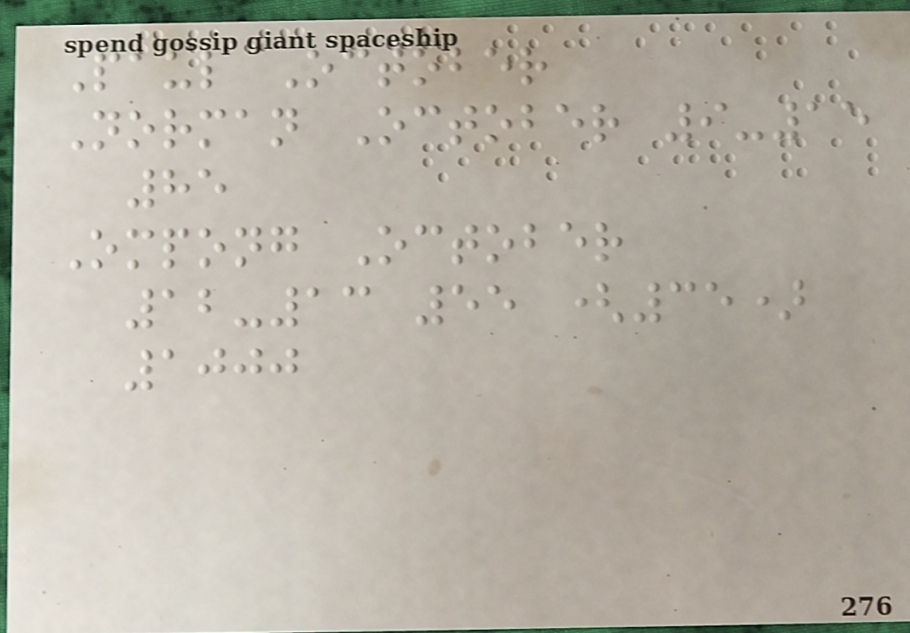Paul October
Norman October 9-15
85
Ompong October
12-13 55 (35)
1000
